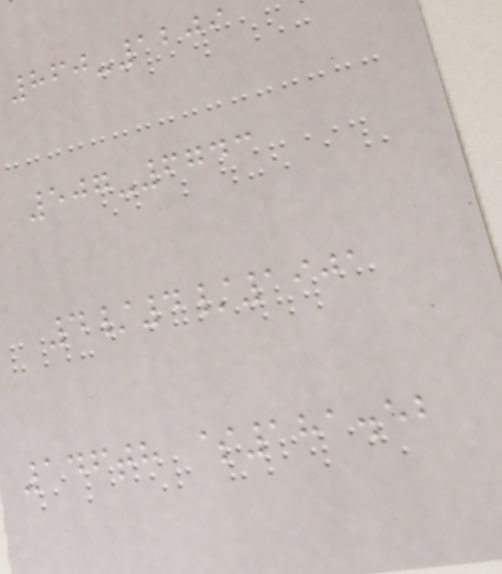860-1209
507-6743
4/4/1901
146th $181.52
